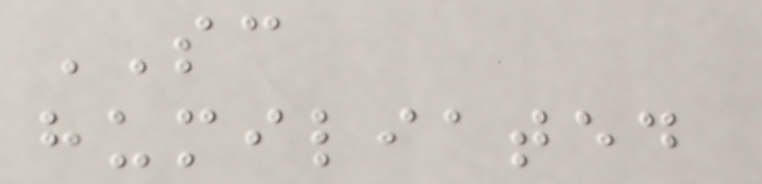SC
humiliated
